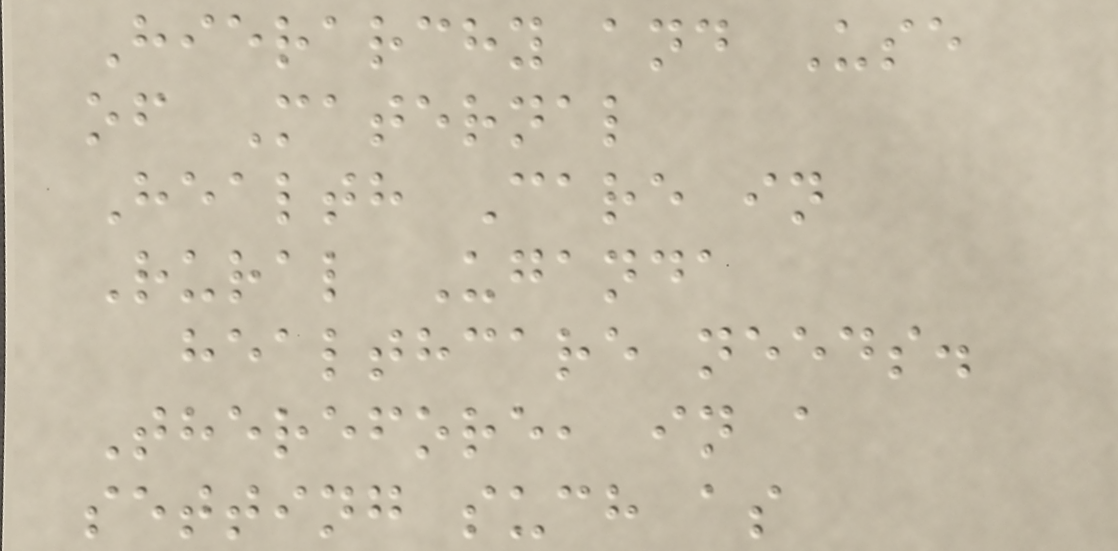Hierarchy and Use
of Maternal
Health Care in
Rural Uganda
healthcare needs.
Therefore, in a
setting such as
